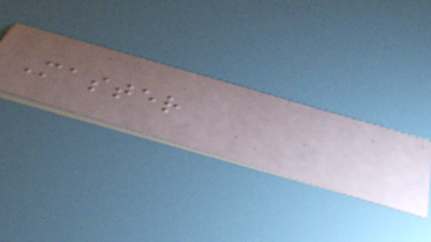Master
